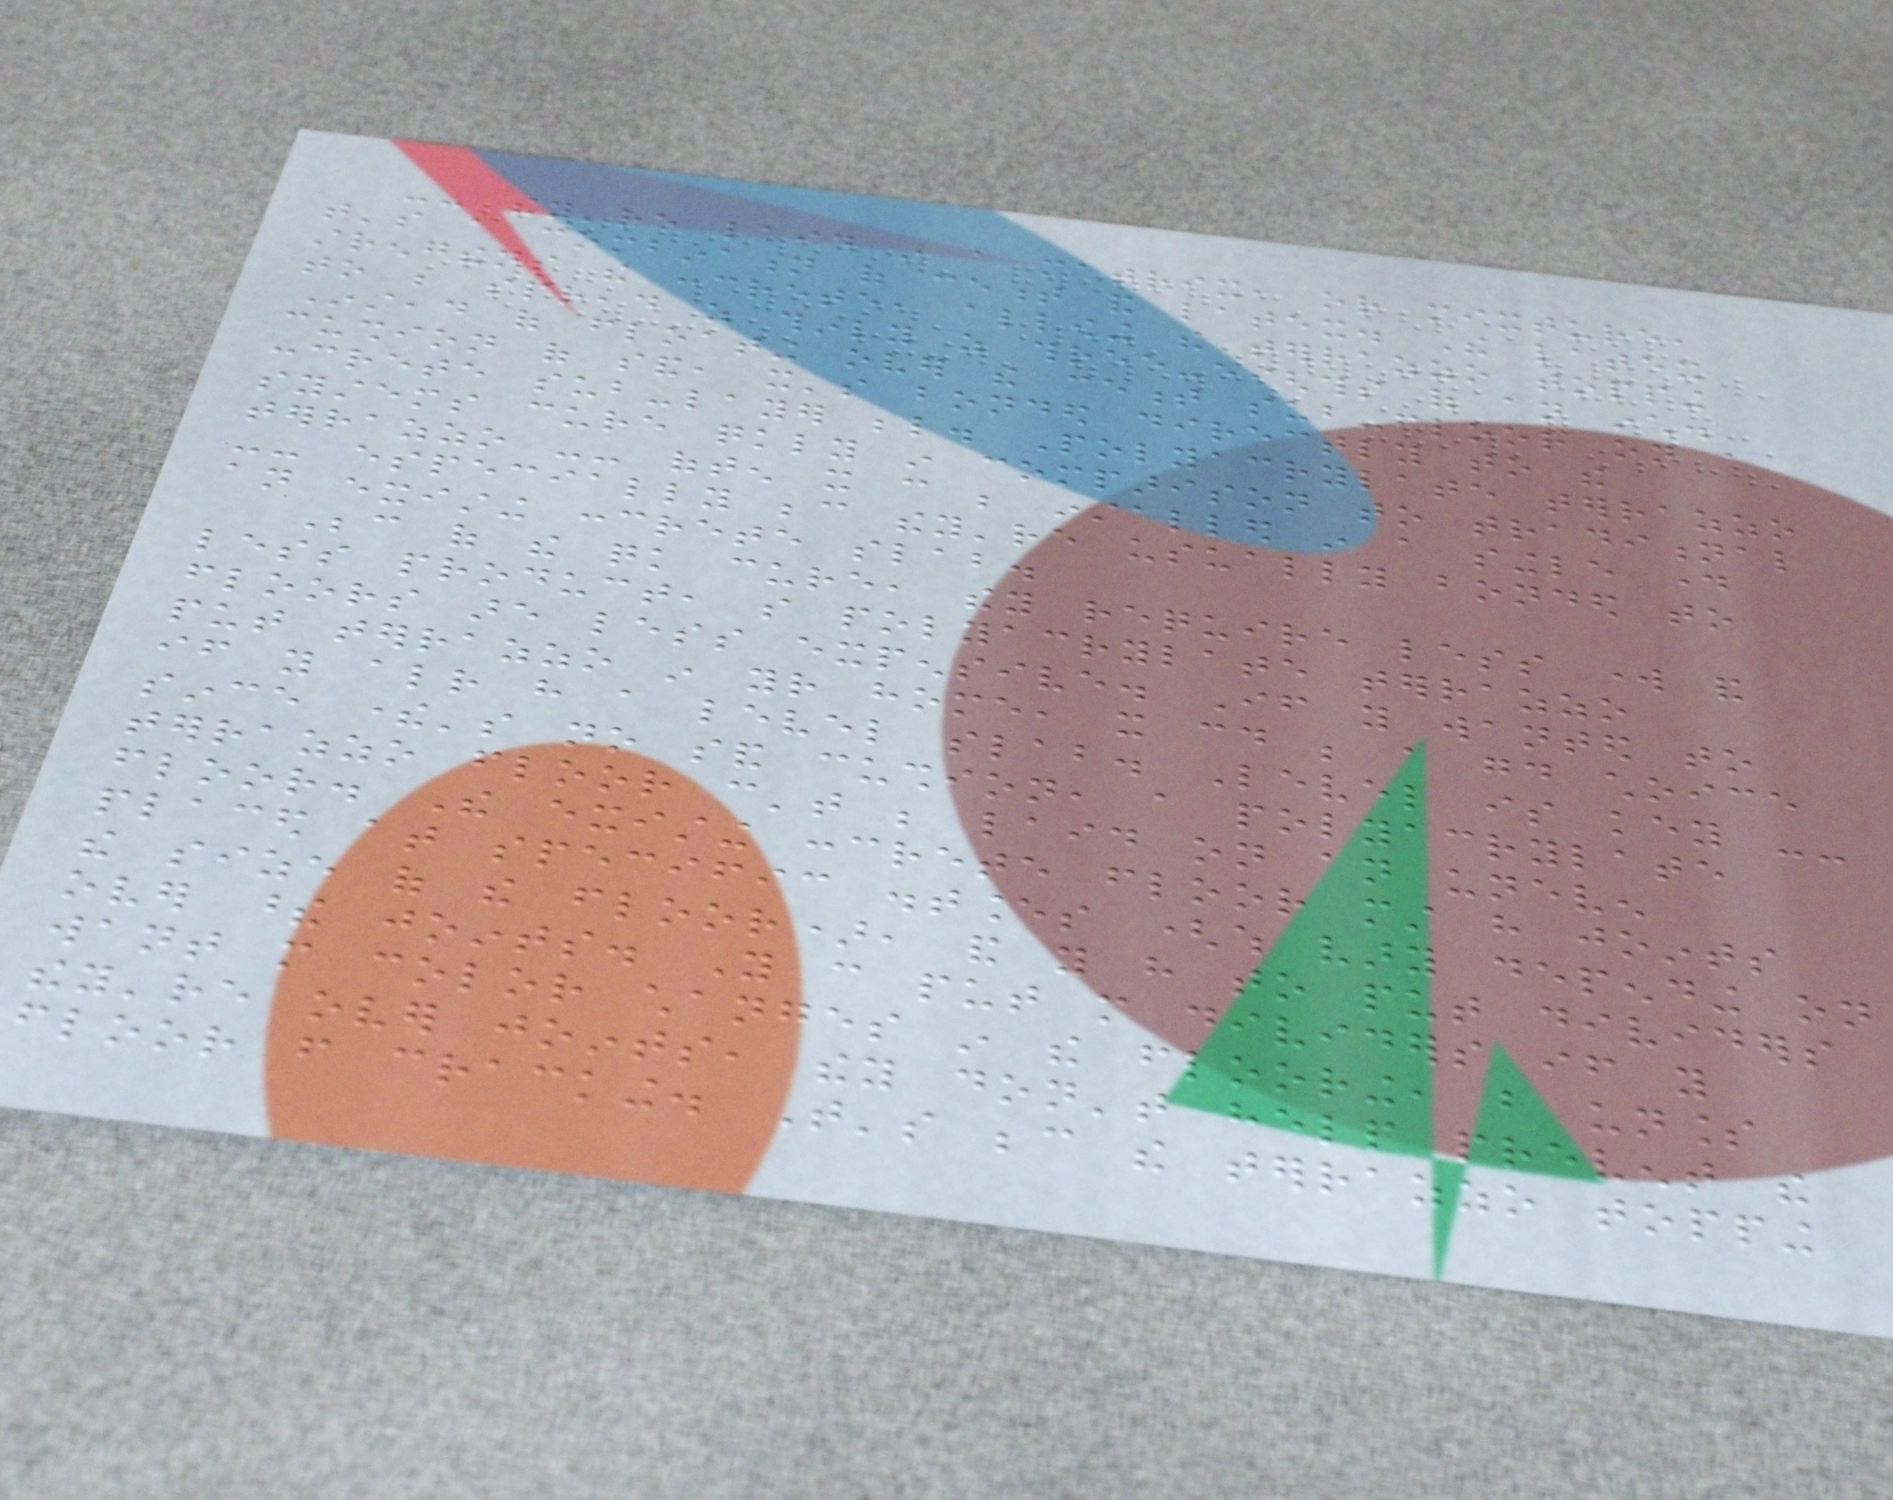-- they're laid in a matrix, or mixture,
that's a combination of cement and latex. The latex
strengthens the concrete, allowing the terrazzo topping
to be spread as thinly as three-eighths of an inch.
Instead of floating over the cement sub-floor on a
cushion of sand, it's bonded directly to the
concrete sub-layer below. Polyacrylate terrazzo
systems cure quickly in comparison to traditional
terrazzo -- often it can be installed in a single day
-- especially because they're usually bonded to
an existing concrete slab.
Because of the quick cure, they require less work and
less product, so polyacrylate terrazzo
floors are less expensive. If you wanted to
put terrazzo in your home, it could be a good choice
if you already have a level slab. Level is key --
since there's no sand cushion, a polyacrylate
terrazzo floor can't be laid on an uneven
floor. The existing concrete floor must have joints
placed at specific distances (which vary depending on
the size of the floor), and you have to put dividers
over these joints. You can put more dividers if you
want more color changes in the flooring, but unless
they're over joints, they don't help prevent the
floor from cracking. That's because the terrazzo topping
